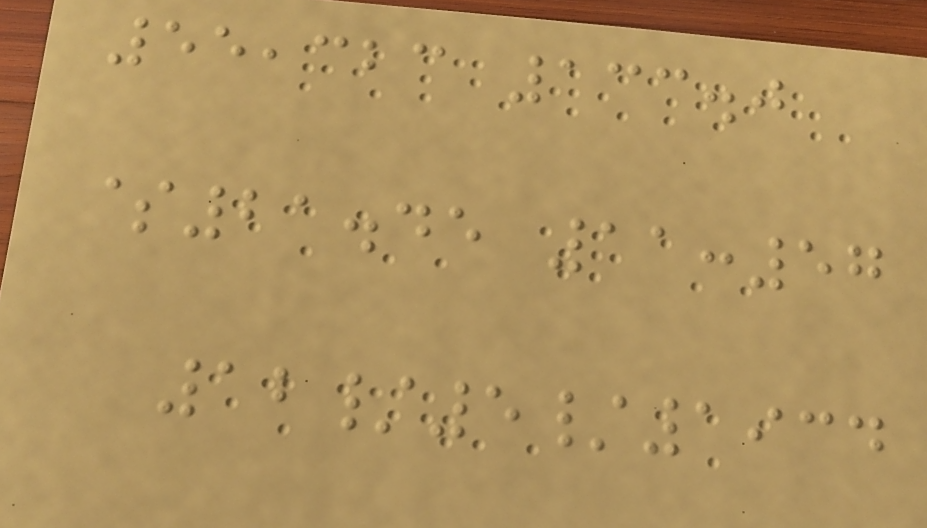55,323 133.0
$21.45 11:57
12/5/1934
